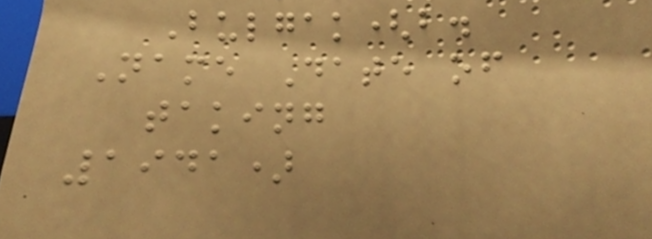Bulgak(b.
Name Date of
taking
1941)
